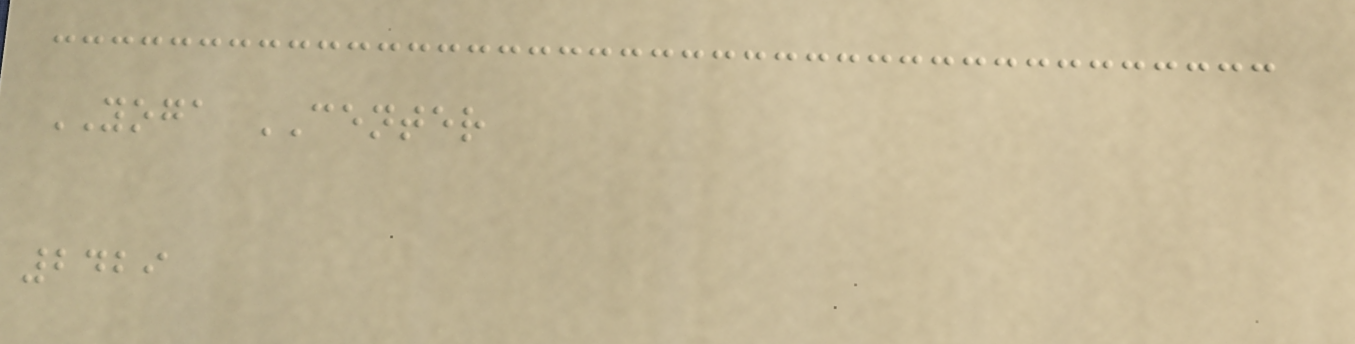YOGA CENTER
2429
